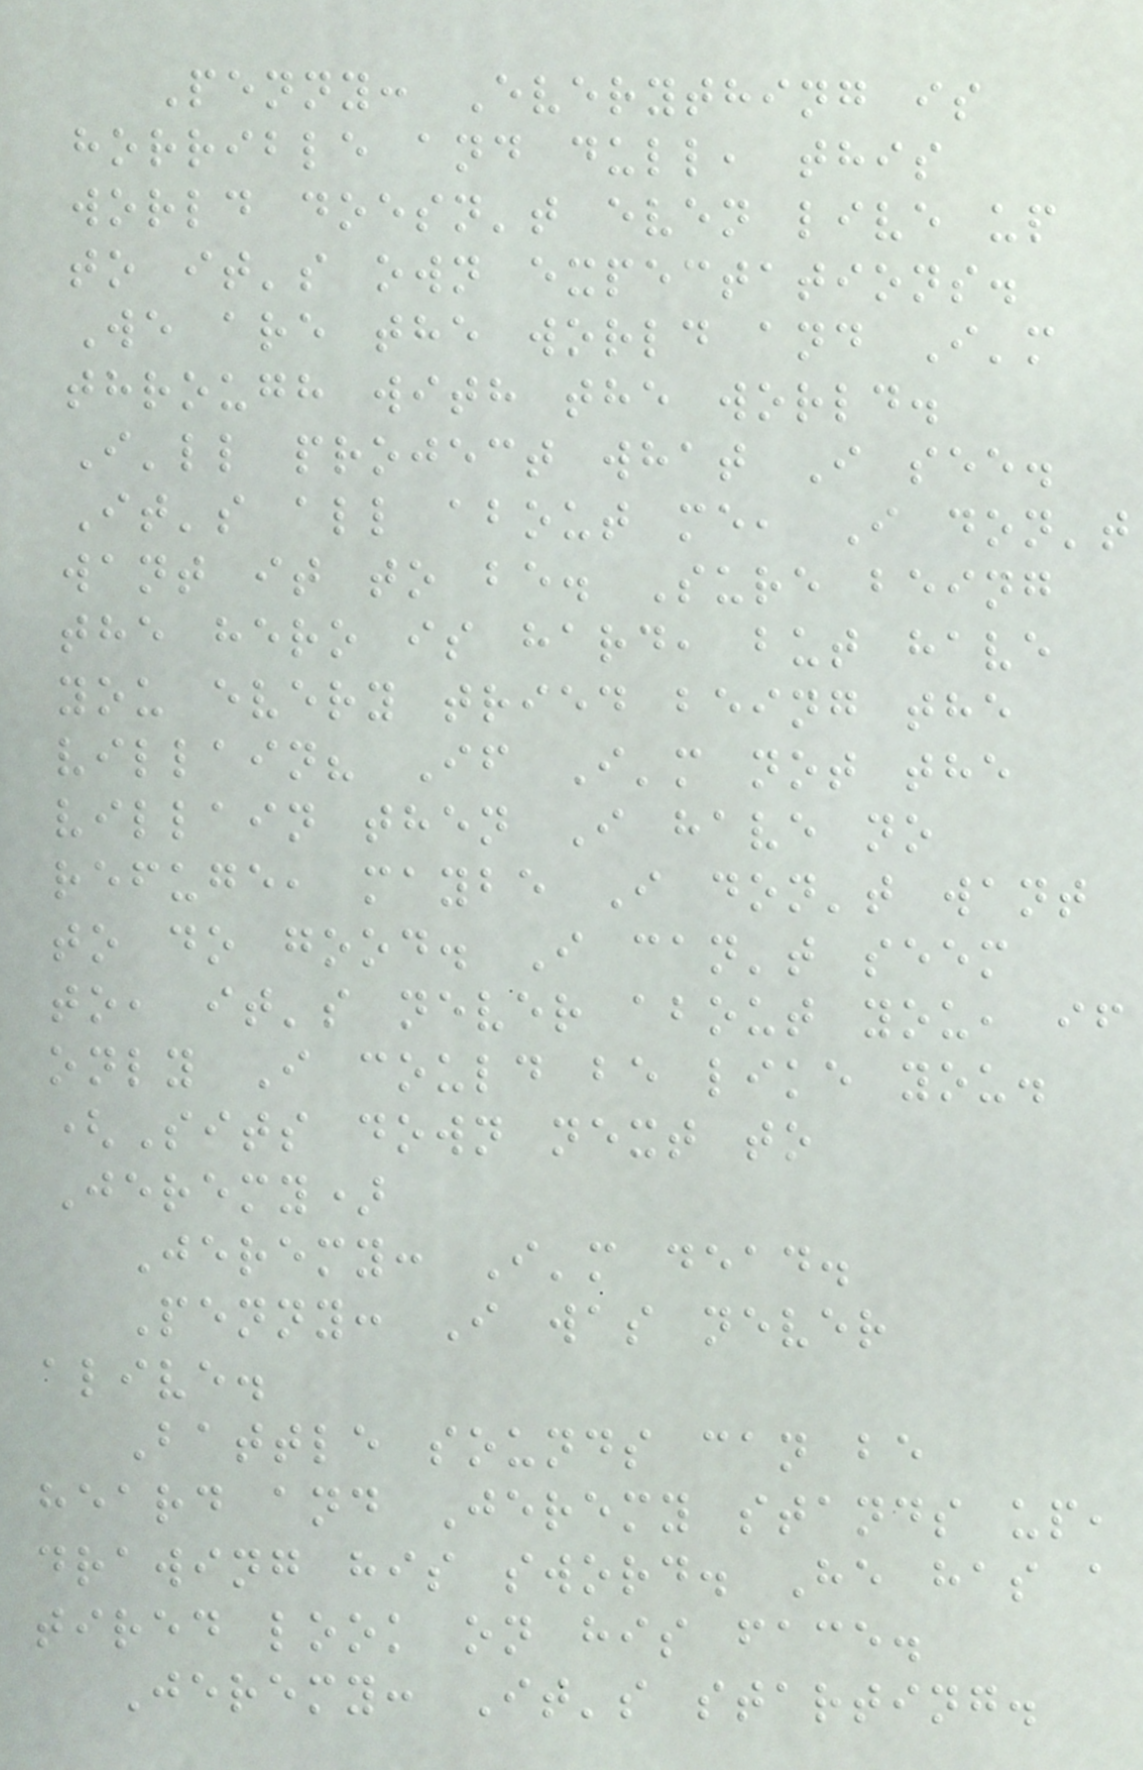Penny: Everything is
horrible and dull, this
world doesn't even live up
to it's own expectations.
We are the world and I'm
through with the world.
I'll project what I see.
It's all about me, I don't
want it to be. Sure being
the hero is hard, but have
you every tried being the
villain? If I'm not the
villain then I have no
refuge, maybe I don't want
to do good. I can't seem
to, it's never about you, if
only I could be like you.
(Sits down next to
Jeremy)
Jeremy: I'm dead.
Penny: I was never
alive.
Battle sounds can be
heard and Jeremy stands up,
drawing his sword. He has a
tired look on his face.
Jeremy: It's starting.
